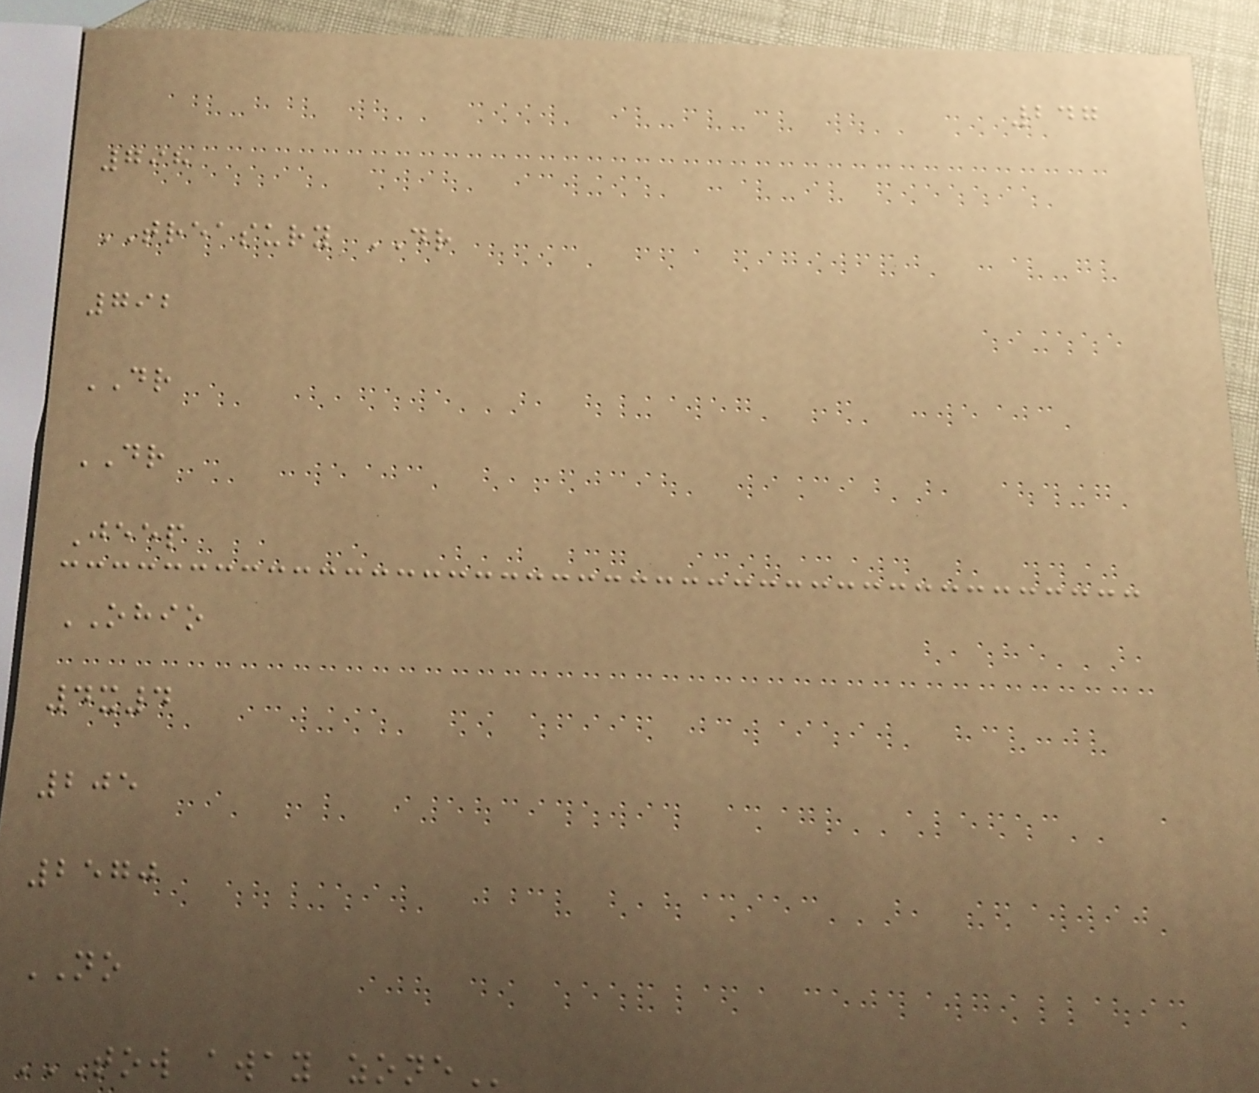247
798
TREASURY DR
792
DR
DR
Jeep
OHIO
4x4
205
2570
NO
TOW AWAY ZONE
